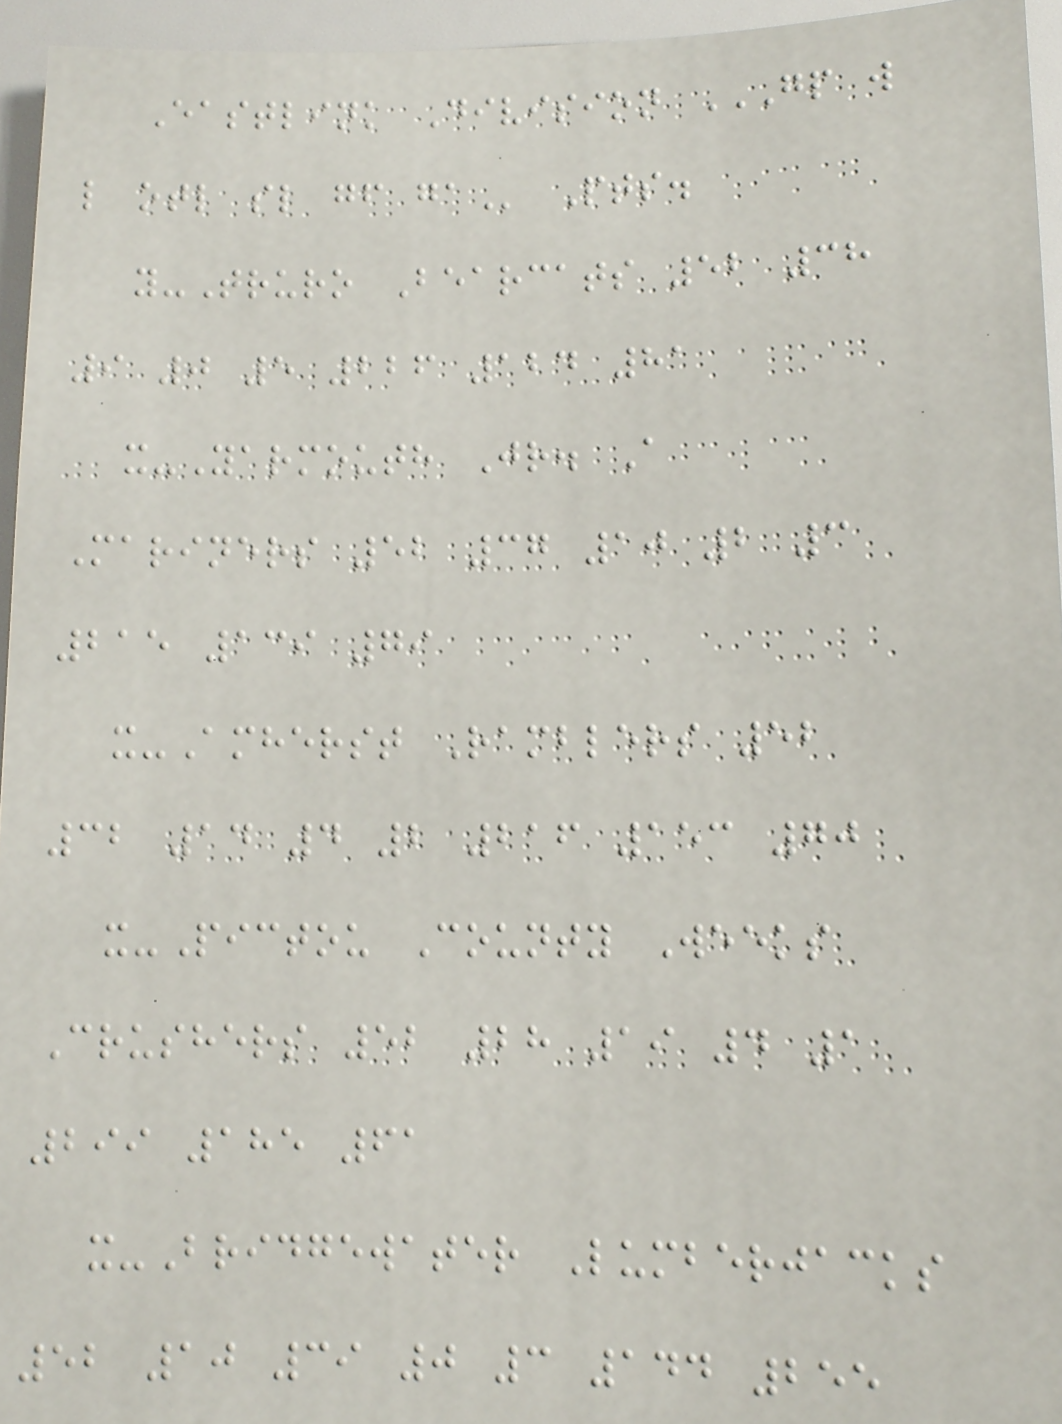Eastlink Division GP W
L OTL SL GF GA Pts.
y-Truro Bearcats 52 38
9 0 5 226 124 81
x-Yarmouth Jr. A
Mariners 52 37 10 2 3
215 139 79
x-Amherst Ramblers 52
32 14 4 2 216 153 70
x-Pictou County Weeks
Crushers 52 28 19 4 1
299 185 61
x-Bridgewater Lumberjacks
52 10 39 0 3 144 255
